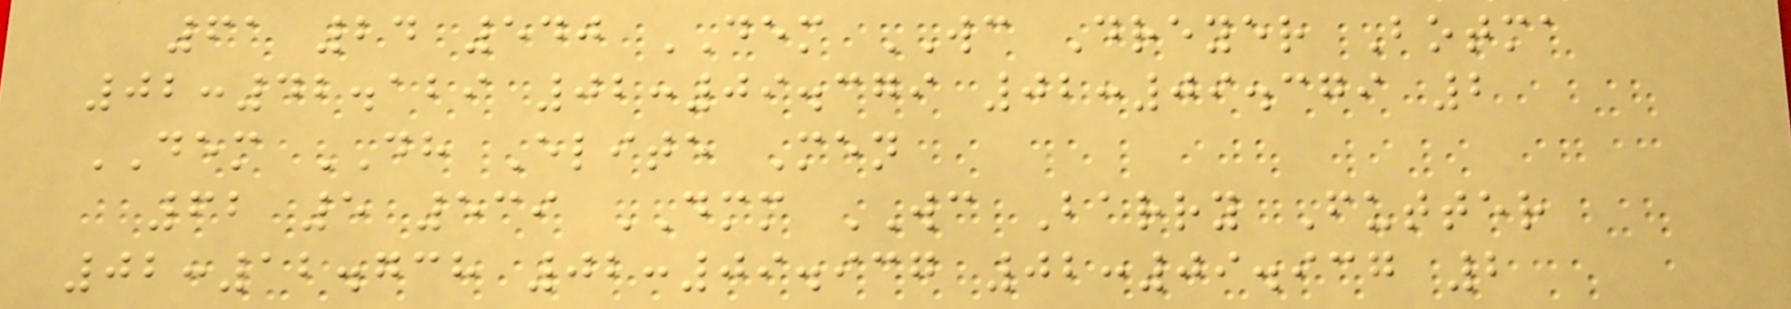61 24 540 DEM WC Dreyer Botma
02:42.129 02:09.379 02:09.379 2
DEM DH Elite Men
62 5 539 DMM WC Barry Futter
02:12.738 02:09.937 02:09.937 2
